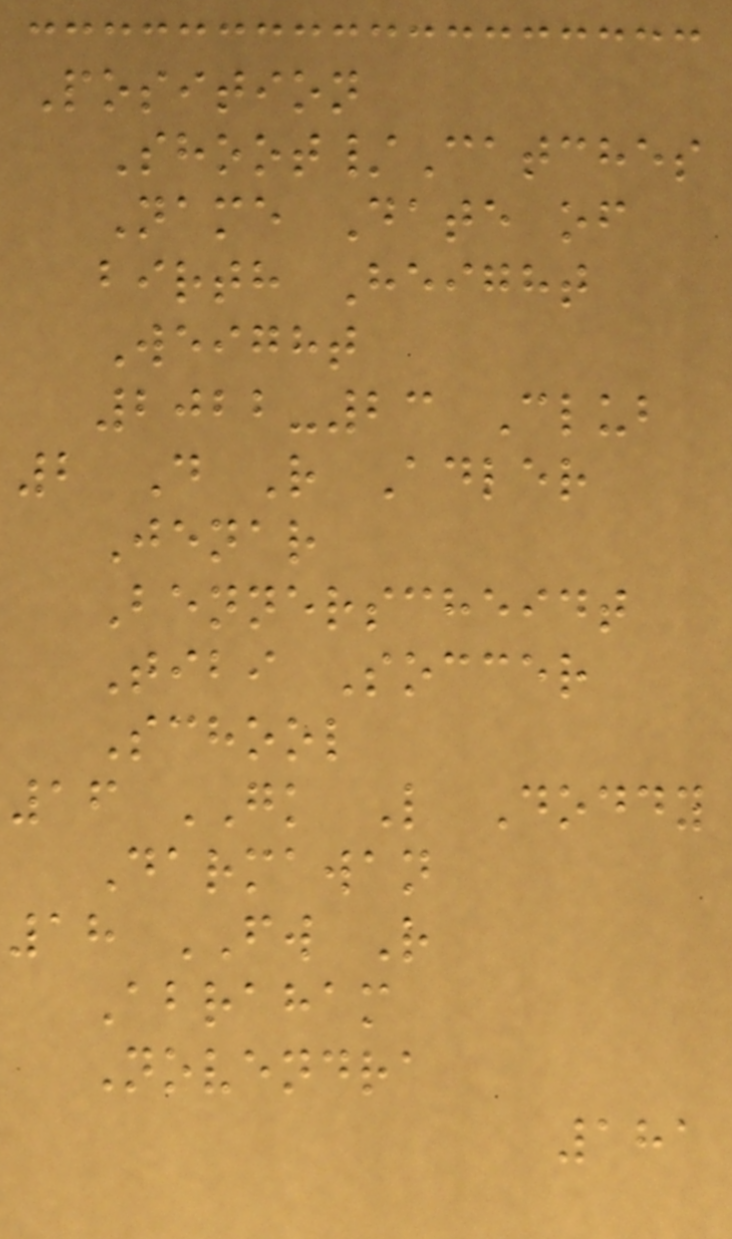Position
Shoot/Catches
Name Date of
birth Height
Weight
2022-23 Club
2 D R Adler
Jenar
Bennerscheidt
Tibi Soccer
School
16 GK L Doddy
Darmawan
18 FW R
Abraham
Novendra
181
